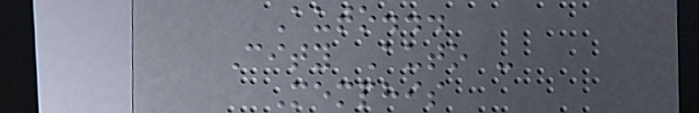Auto...
City Auto -
Memphis
